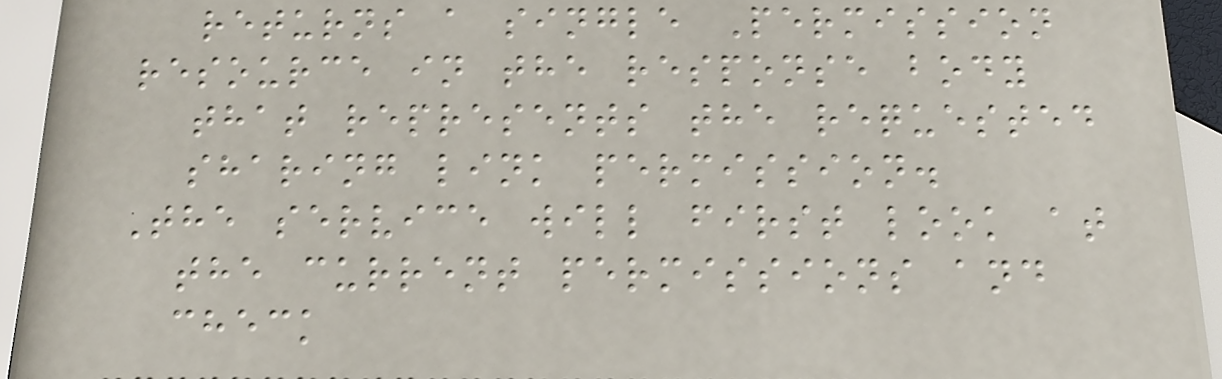returns a single Permission
resource in the response body
that represents the requested
sharing link permission.
The service will first look at
the current permissions and
check
